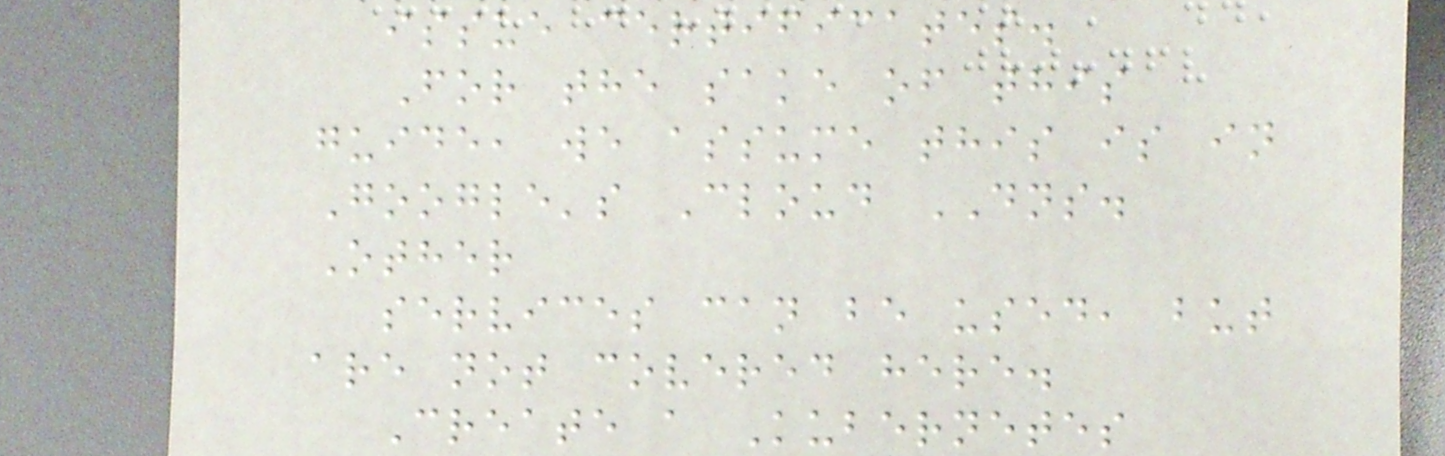issue certificates.
For the sake of this
guide, we assume this is in
Google's Cloud DNS.
Other
services can be used, but
are not covered here.
Create a Kubernetes
